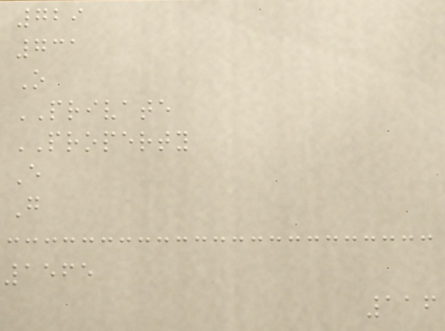729
731
O
PRIVATE
PROPERTY
E
G
1565
116
